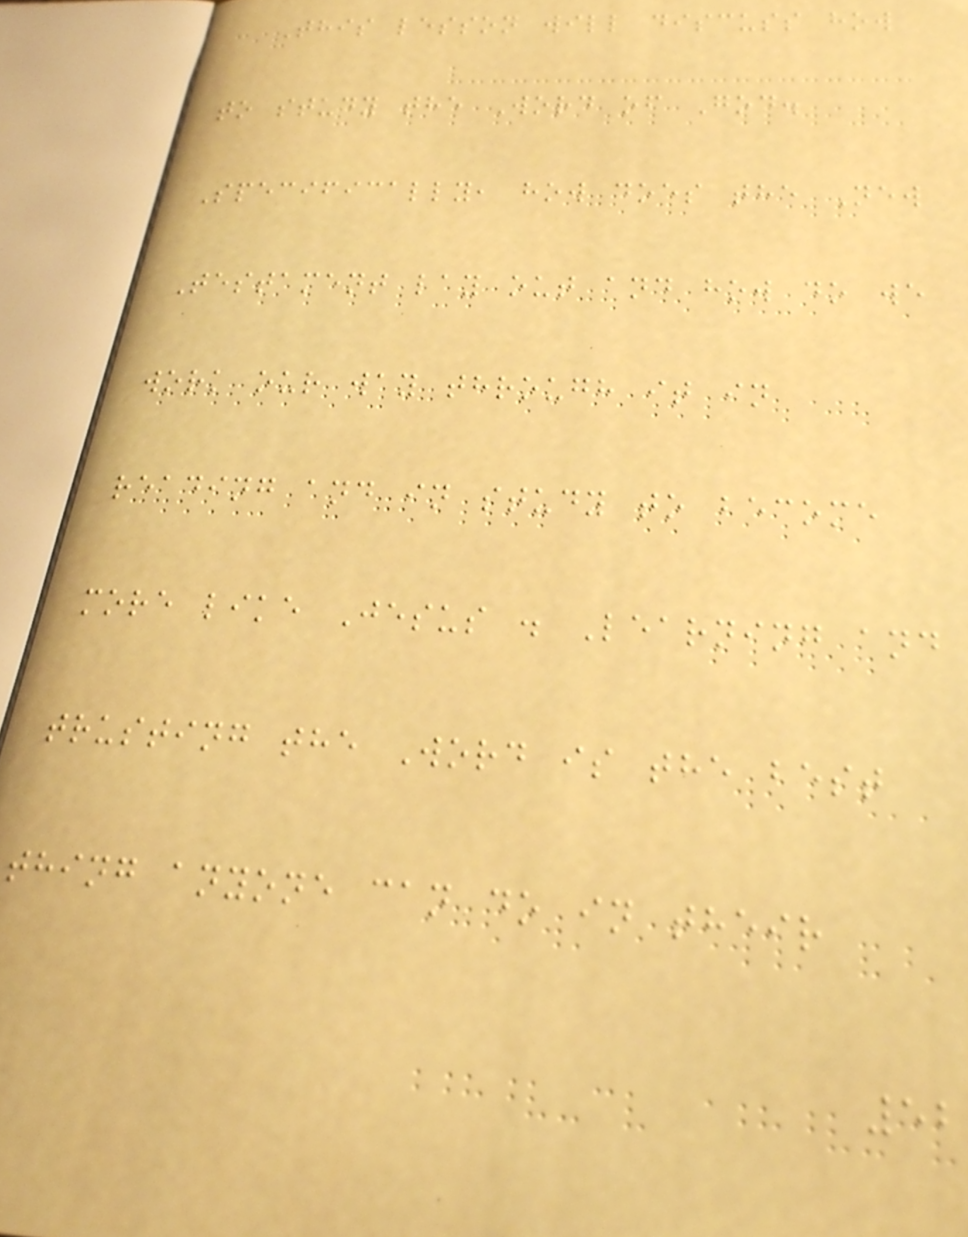This lesson will discuss how
to study the Word of God.
Specifically, how does the New
Testament lay out and how do we
work our way through it in
reading and in study to become
more like Jesus . Learning and
trusting the Word is the best
thing anyone can do in their
52
